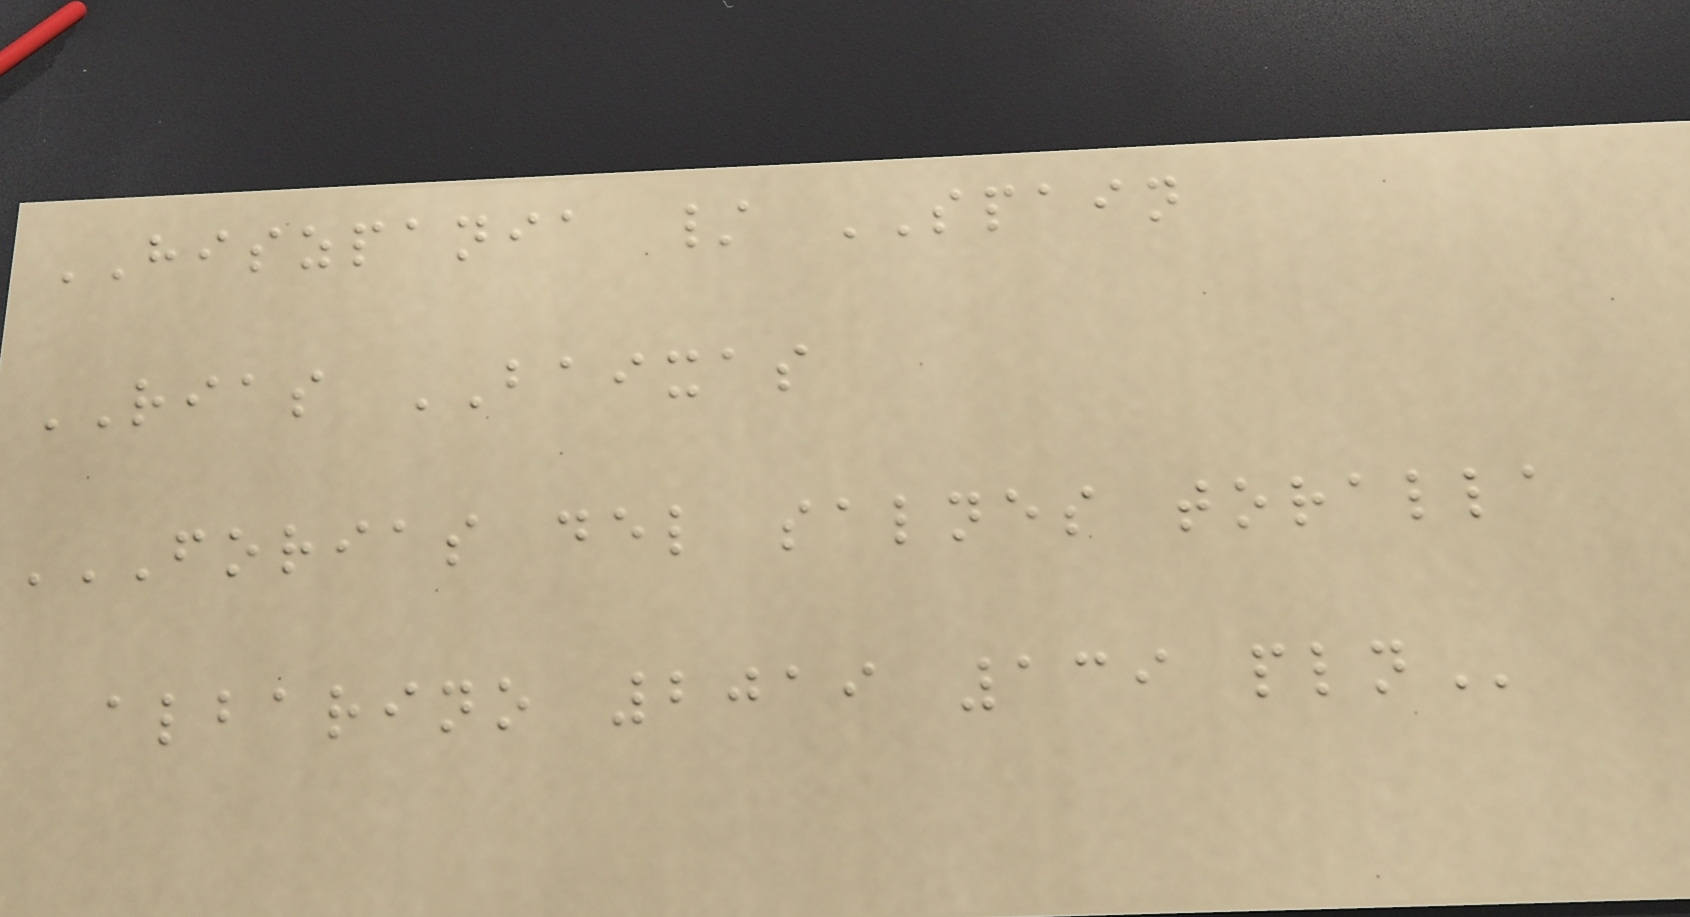HISZPANIA / SPAIN
RIAS BAIXAS
FORIAS DEL SALNES TORALLA
ALBARINO 2019 139 PLN
